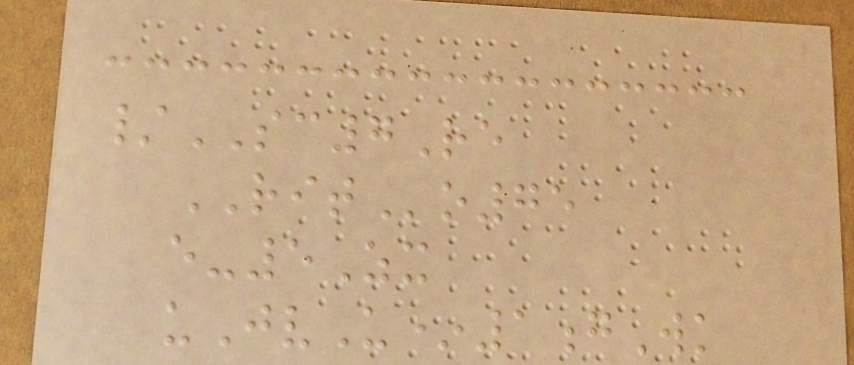/SC7Re
RITo75
e-5Zx
uJvU*1gWk
